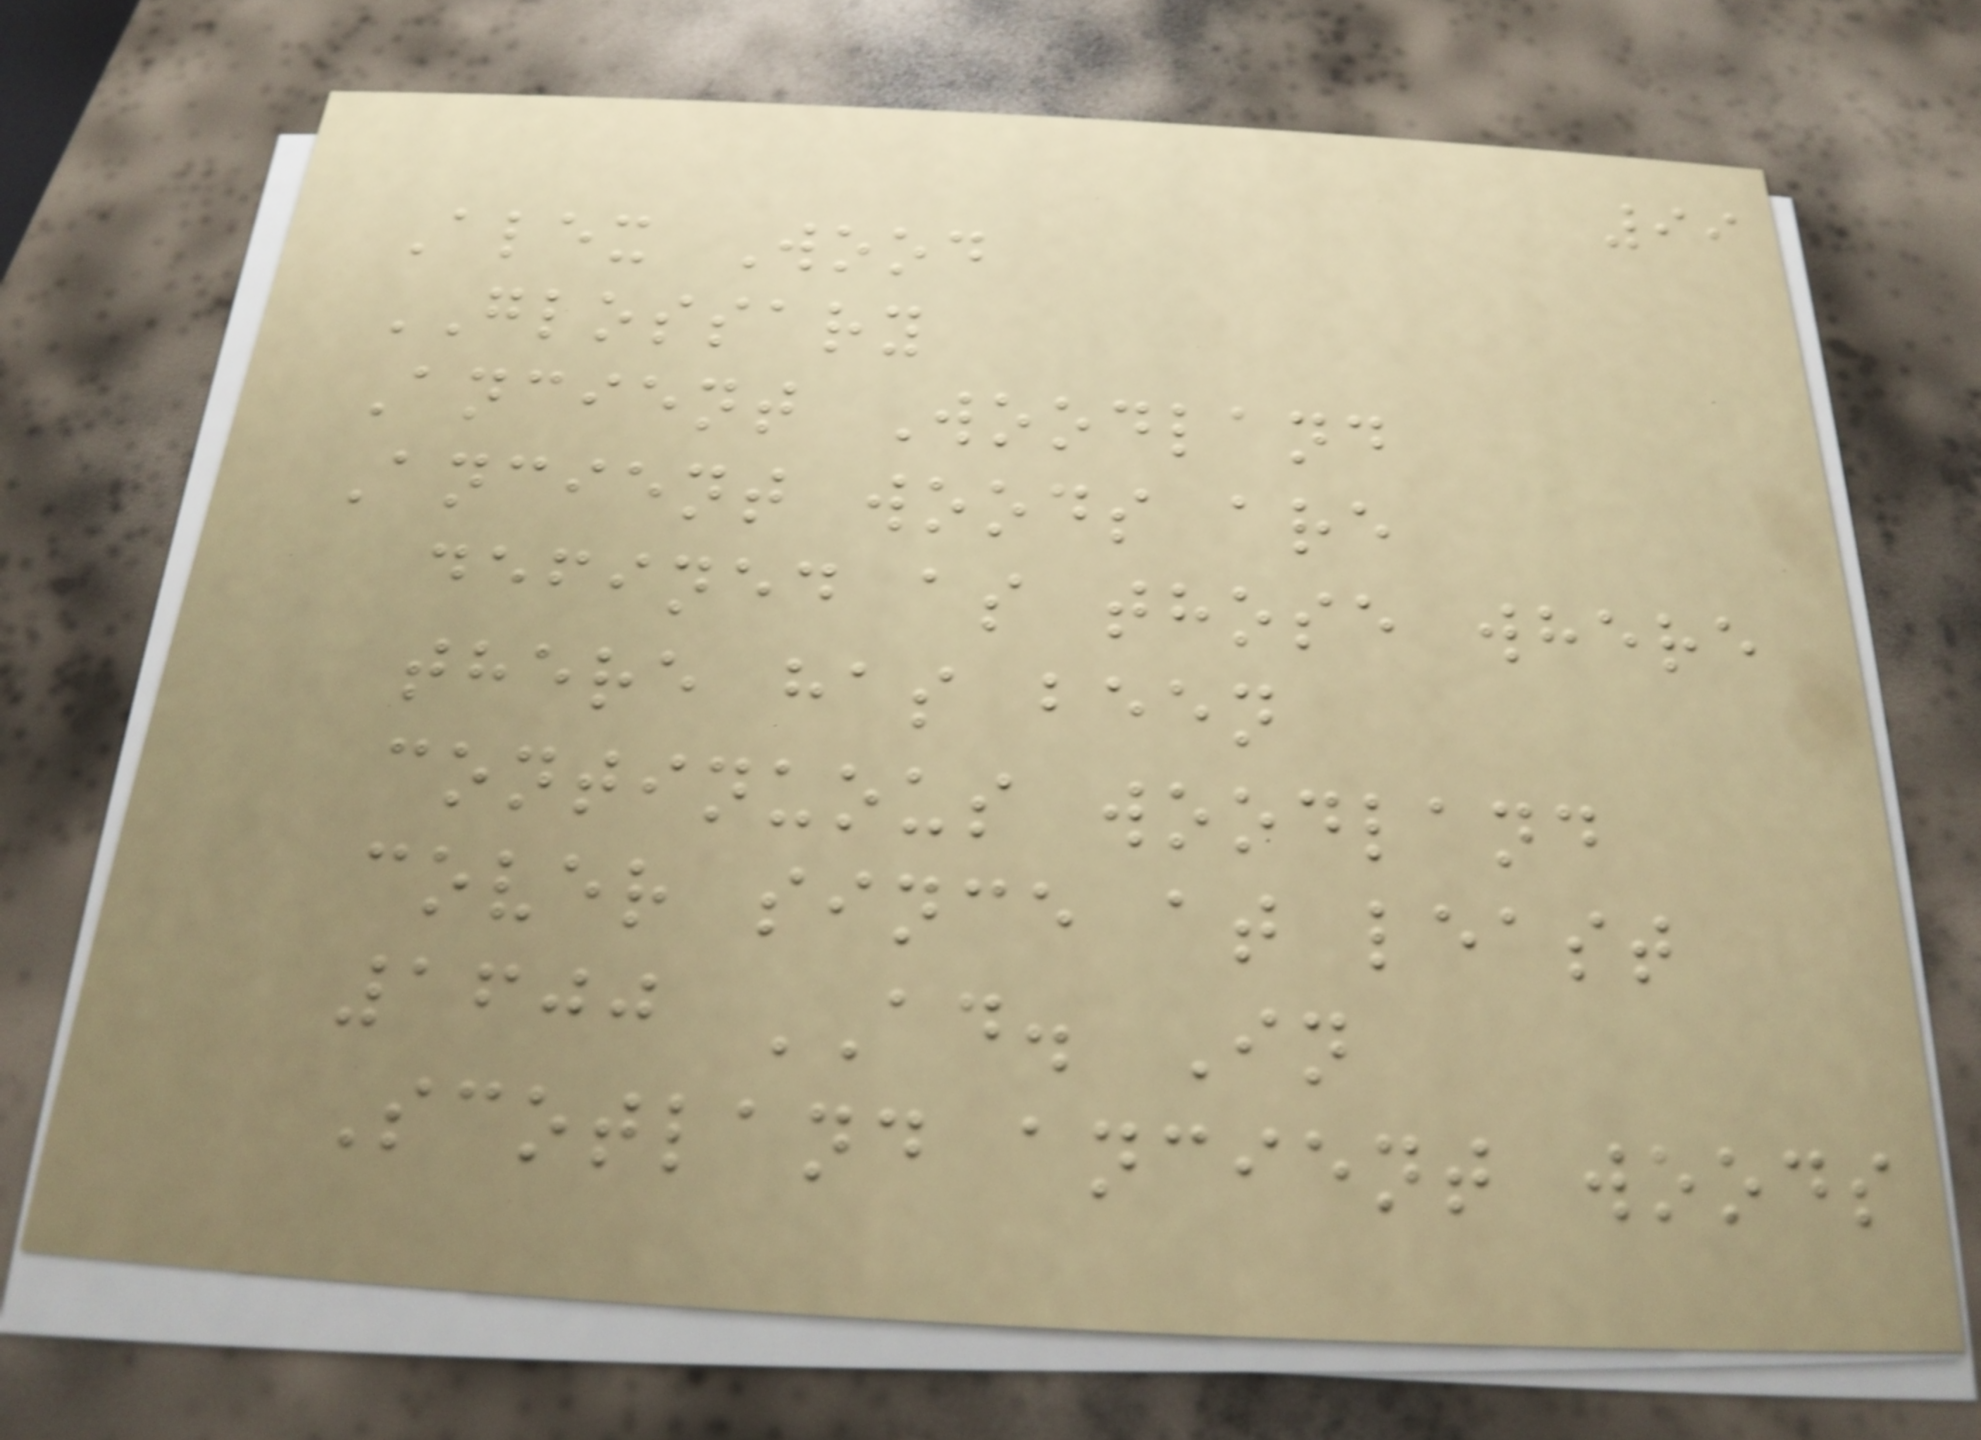99
Alex Wood
GLOSSARY
Ancient Woodland
Ancient woods are
defined as those where
there has been
continuous woodland
cover since at least
1600 AD. In
Scotland ancient woods
